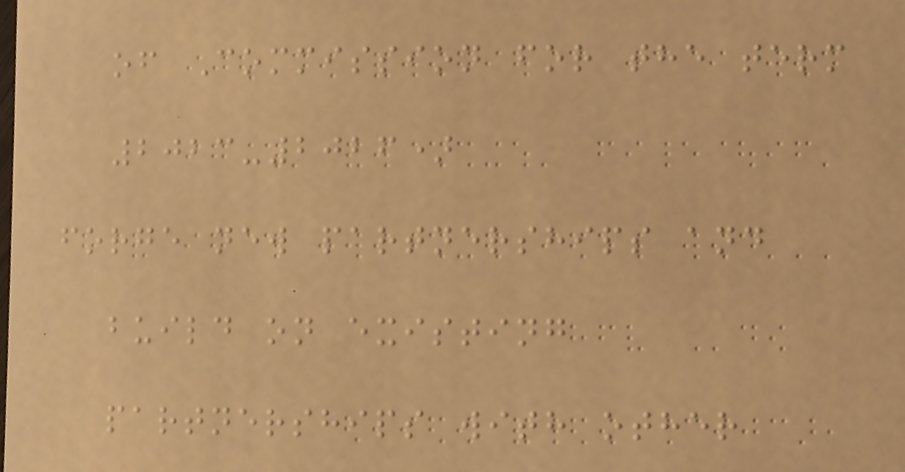of Commission for the term
2023-2026)
forge new partnerships and
build on existing
partnerships with other
